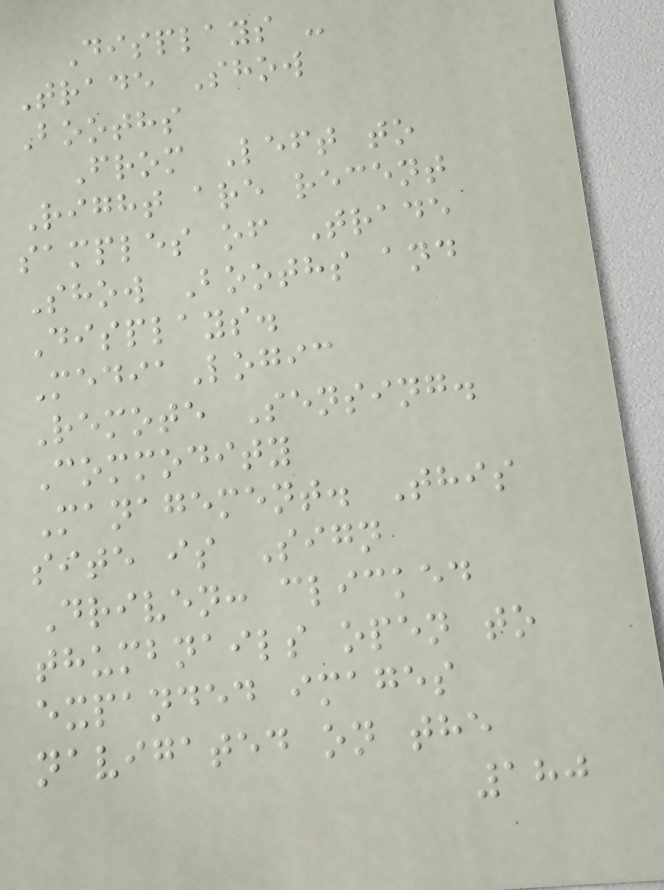Displays -
Trade Show
Booths
From Left to
Right are recent
samples of Trade
Show Booths and
Displays.
MediaLogic
Remote Sensing.
Commodity
Management. This
site is Sign
Driven: clicked
thumbnails open to
expanded images
navigated on the
180
